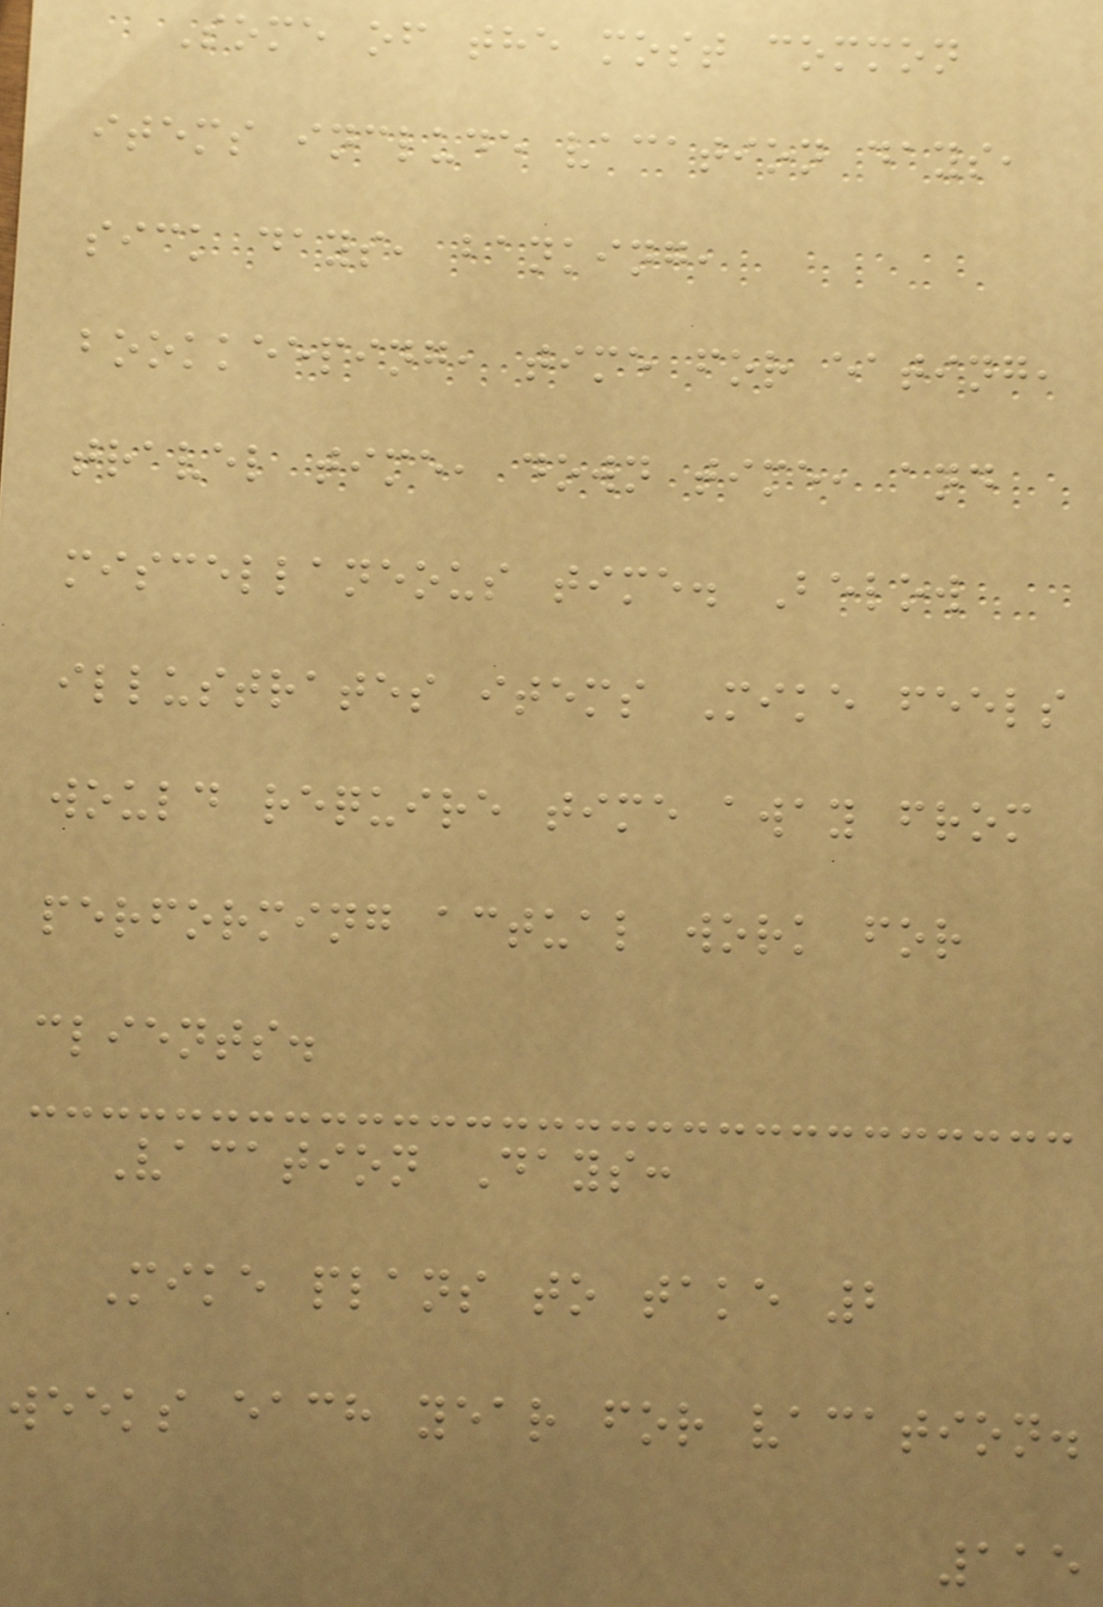Some of the most common
items include vacation days,
sick days, banking,
bookkeeping, time for eating,
travel time, down time, and
miscellaneous time. Below
illustrates items Mike feels
would require time away from
performing actual work for
clients.
Vacation Days:
Mike plans to take 2
weeks each year for vacation.
115
